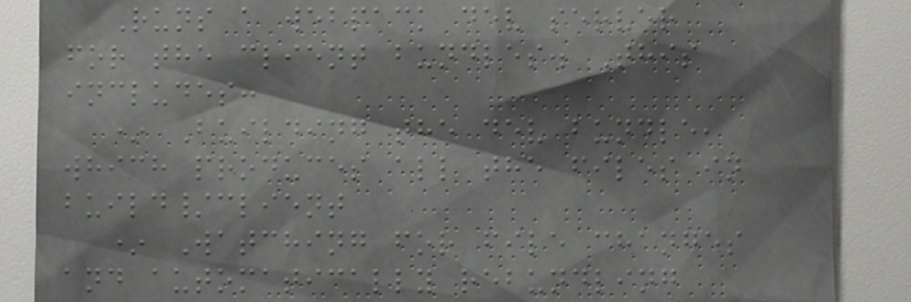Runs a webpack dev server
for the client bundles. This
includes:
* Building the dev bundle,
which produces all the files in
build/client
* Watching for file changes
and automatically rebundling
